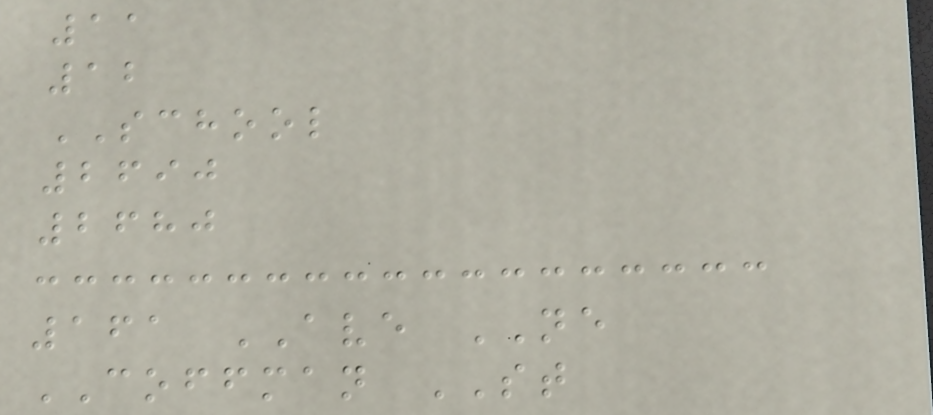11
12
SCHOOL
2690
2680
161 AVE NE
COFFMAN ST
